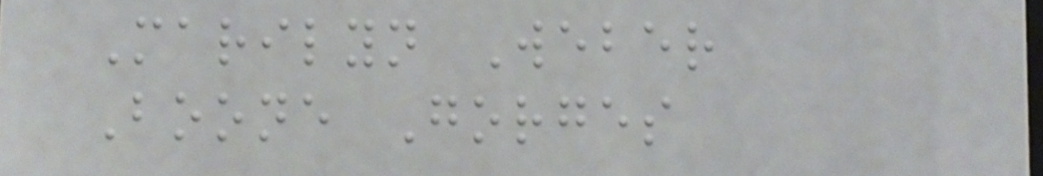Marilyn Weber
Boone Gorges
